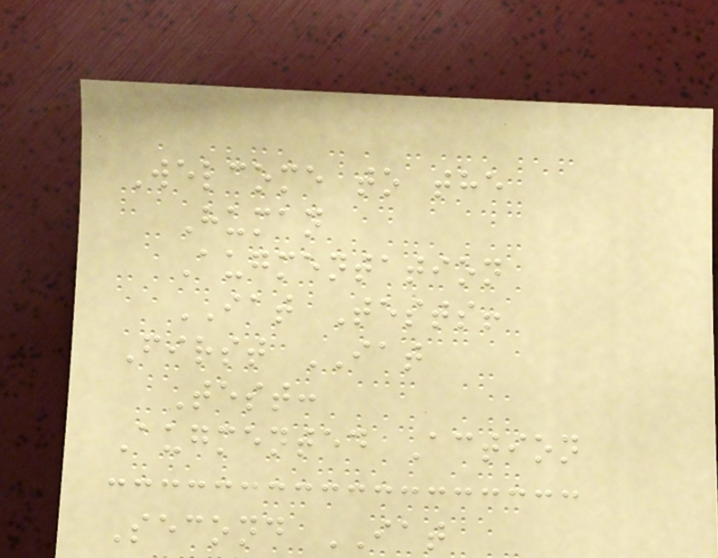Welcome to the
Human
Augmentation
IAT Tests!
First IAT
Test:
Augmented Action
Second IAT
